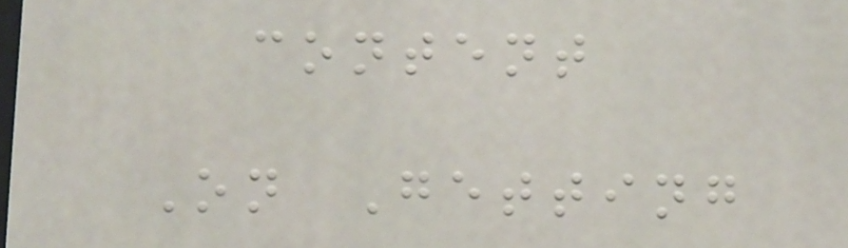content
On Getting
